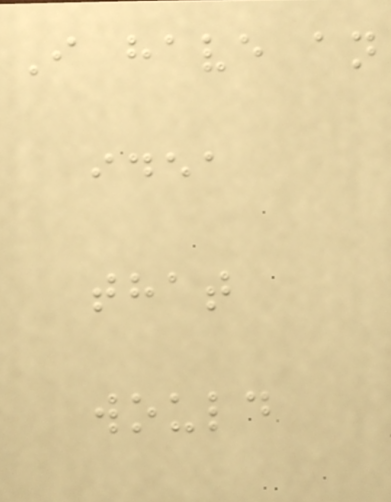I have an
idea
that
would
